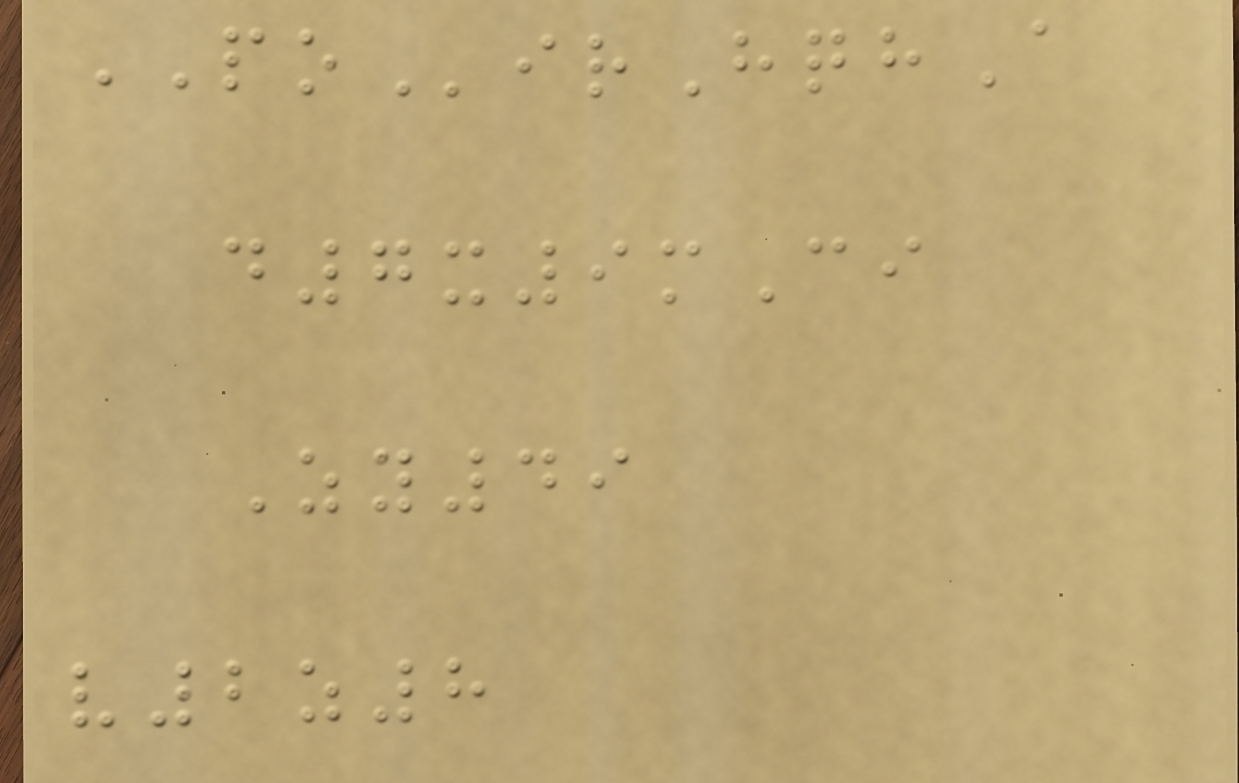POirHqhA
d7x9mCi
Zy49
v2z8
